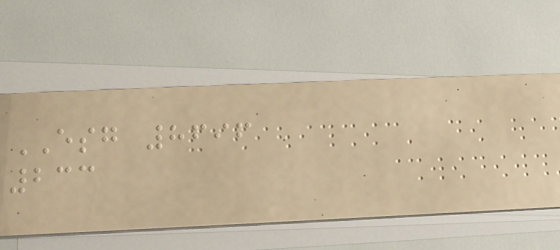ESG 8696
233
